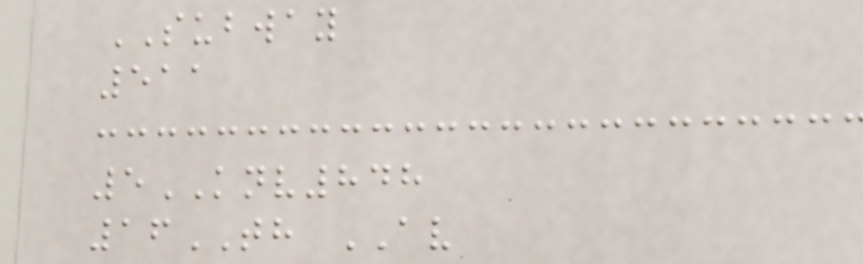SUBWAY
511
5KNV848
16TH AV
